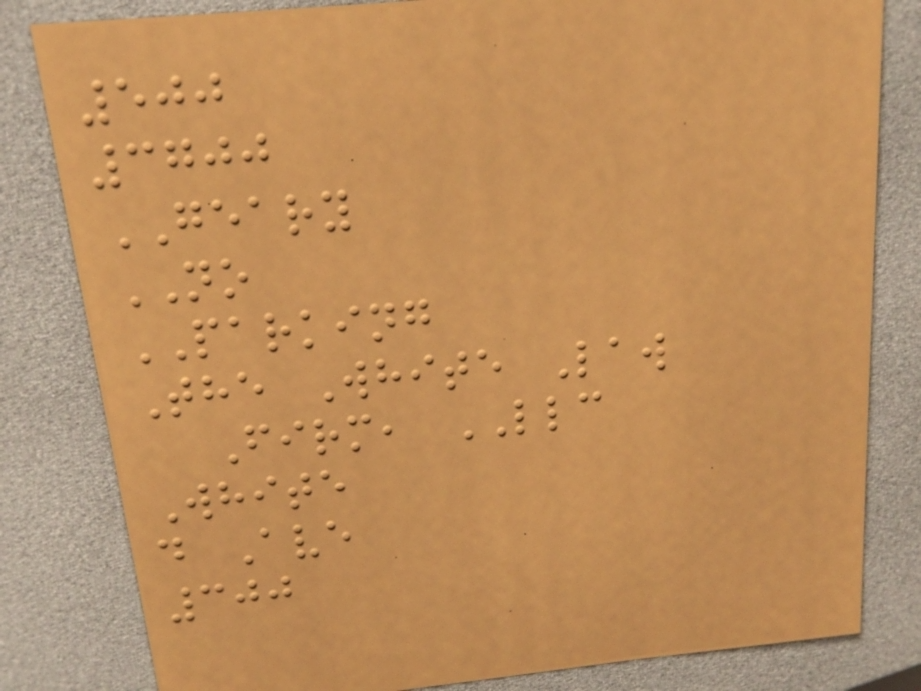500
3700
GEARY
NO
PARKING
The White Law
Firm, LLC
White
d Ave
300
